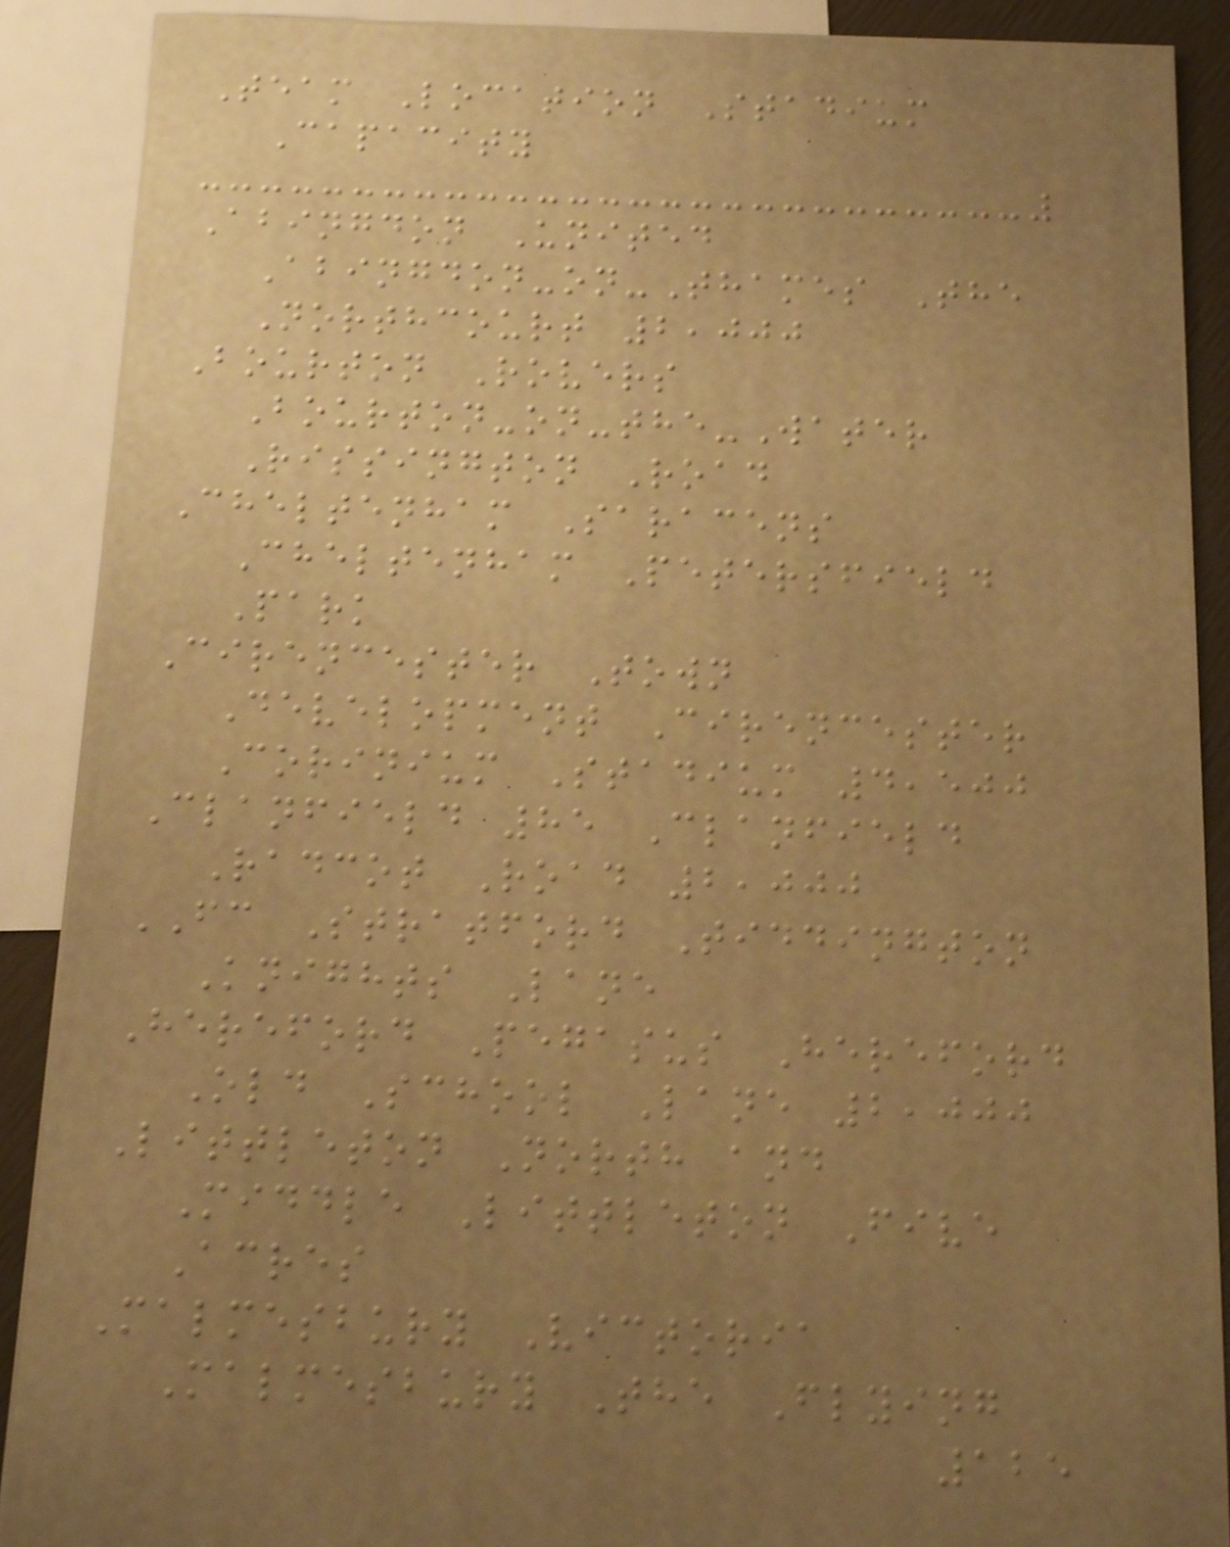Team Location Stadium
Capacity
Abingdon United
Abingdon-on-Thames The
Northcourt 2,000
Bourton Rovers
Bourton-on-the-Water
Rissington Road
Cheltenham Saracens
Cheltenham Petersfield
Park
Cirencester Town
Development Cirencester
Corinium Stadium 4,500
Clanfield 85 Clanfield
Radcot Road 2,000
FC Stratford Tiddington
Knights Lane
Hereford Pegasus Hereford
Old School Lane 2,000
Littleton North and
Middle Littleton Five
Acres
Malmesbury Victoria
Malmesbury The Flying
125
